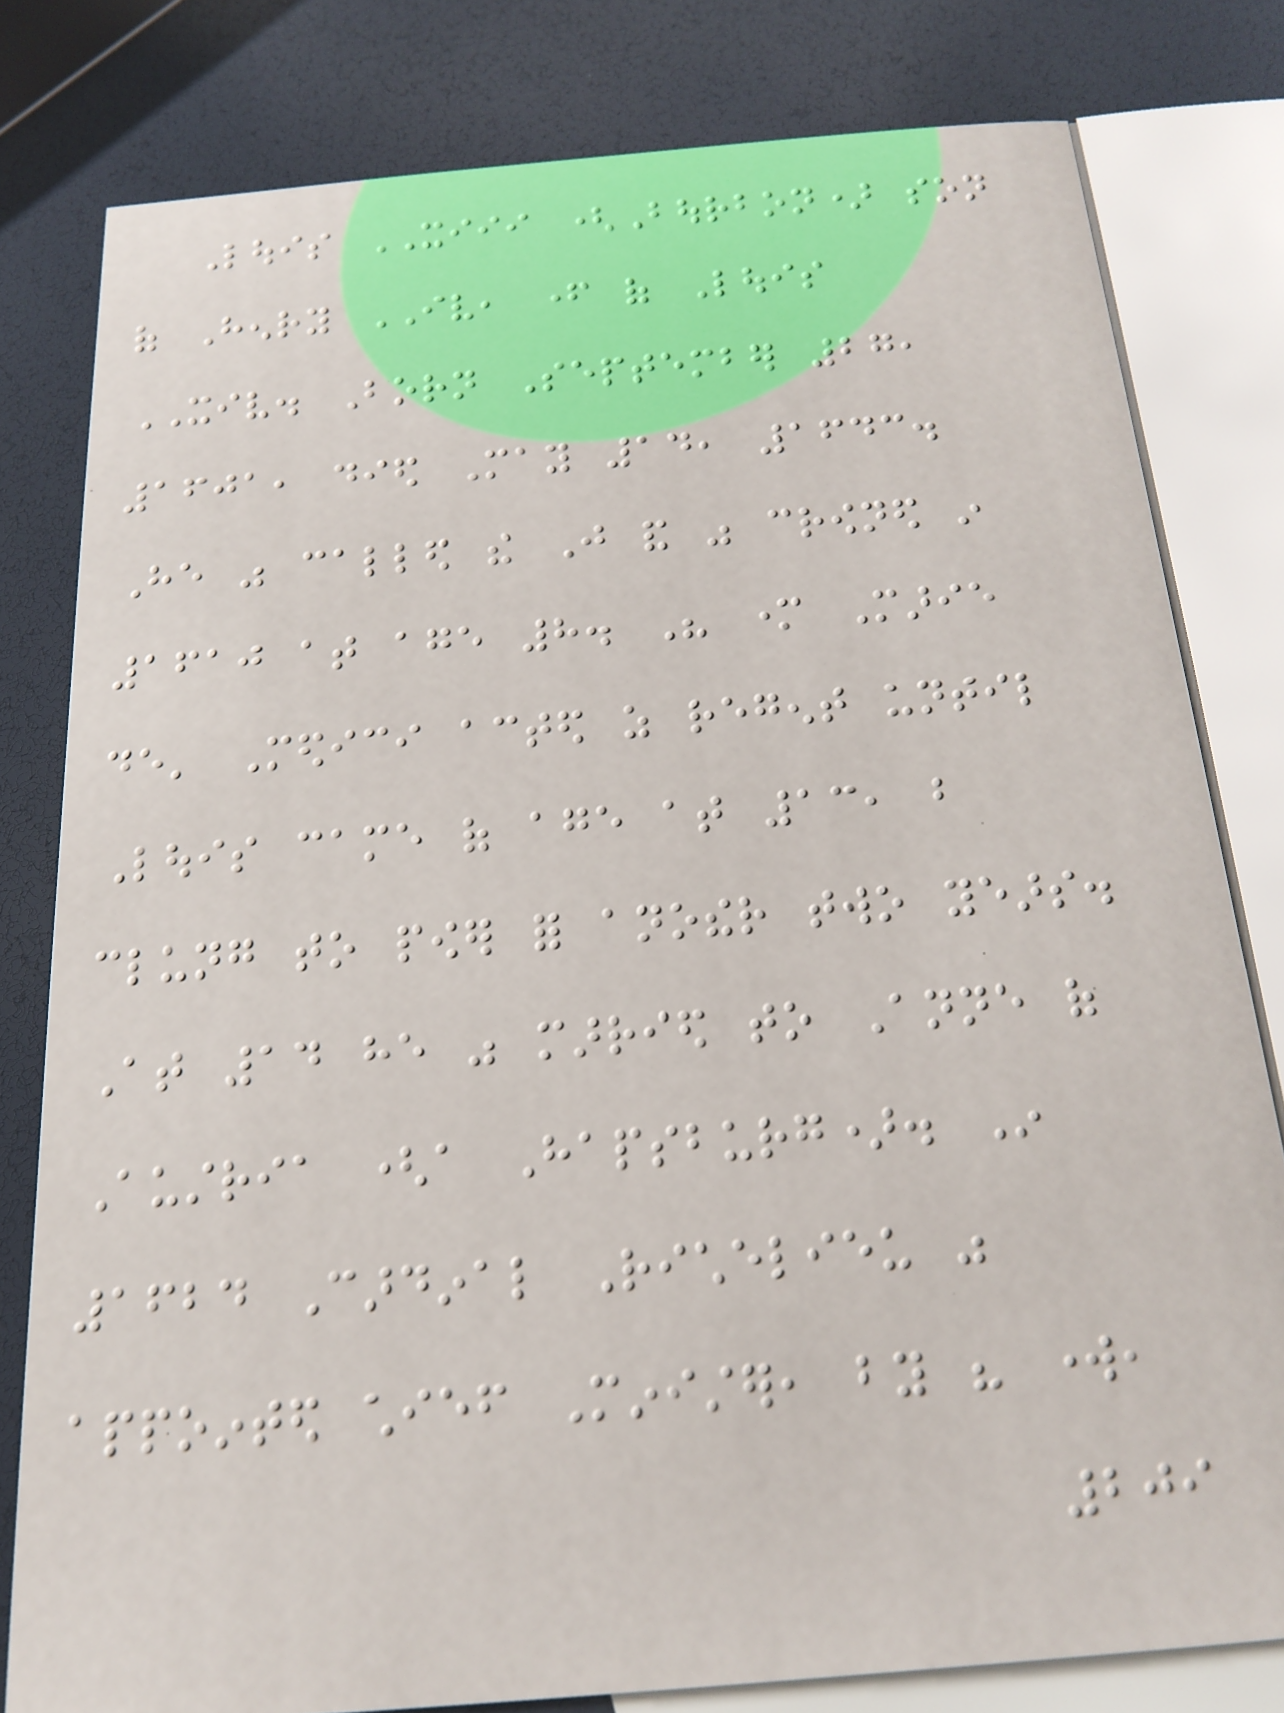Louis XIII (Bourbon) son
of Henry IV, father of Louis
XIV. Born September 27,
1601, died May 14, 1643.
He was called the Just and was crowned in
1610 at age 8. His mother Marie
de' Medici acted as regent until
Louis came of age at 13, but
clung to power for another two years.
At 14 he was married to Anne of
Austria (a Hapsburg). In
1624 Cardinal Richelieu was
appointed chief Minister, by his work,
209
